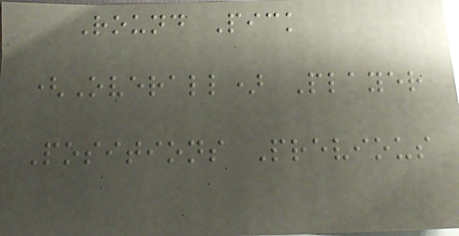Round Pick
(Overall) Player
Positions Previous
